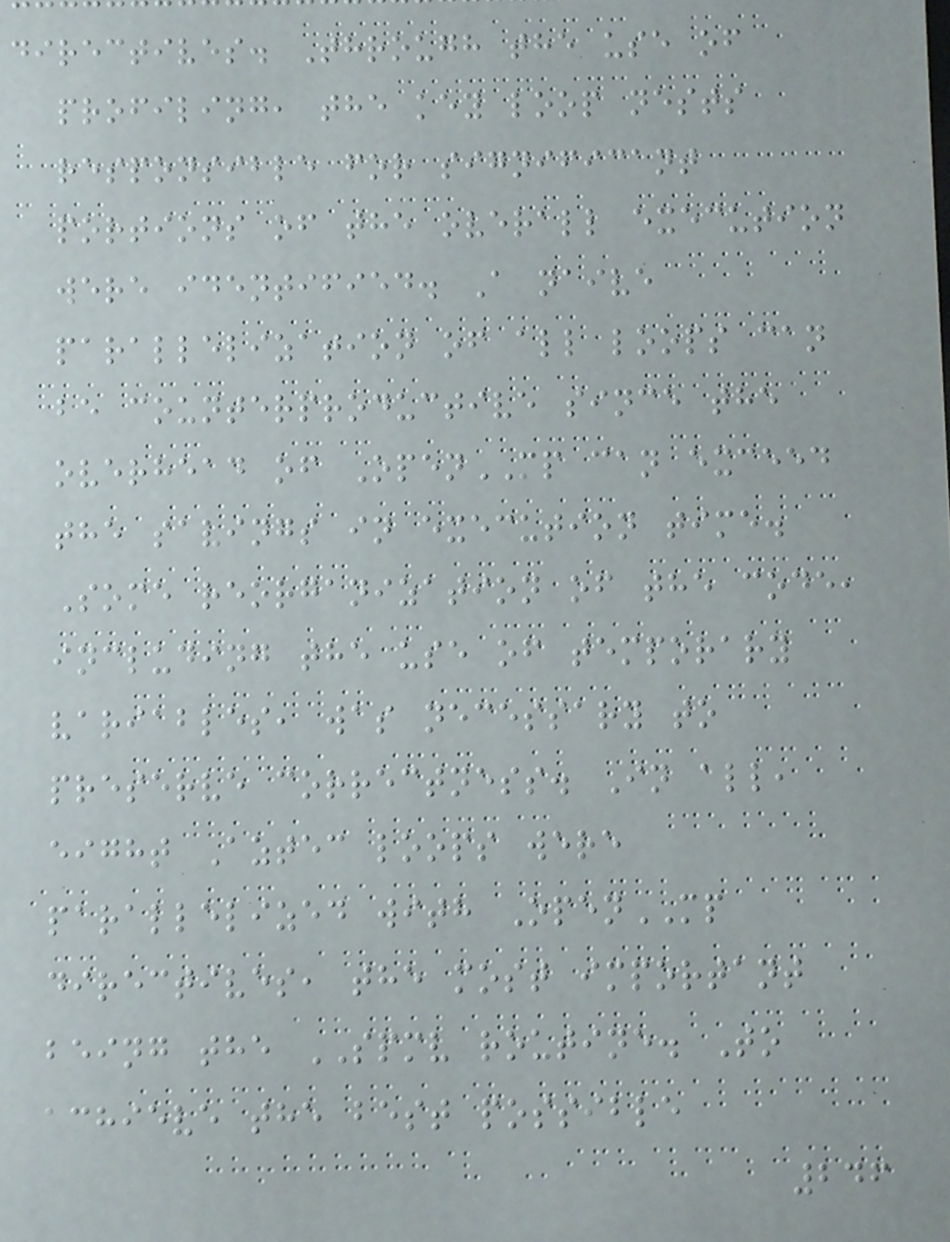directives. Through the use of
profiling, the key loop nests
responsible for significant
portions of the overall execution
were identified. A naive
parallelization of all loops can
be counterproductive since the
overhead of OpenMP can exceed
the savings in execution time.
Some reorganization of the code,
including the use of temporary
variables, was necessary to
preserve correctness. In all,
eight Aztec loops were
parallelized with OpenMP
directives, the most important
being the SPMV routine. To
achieve the best possible
246
